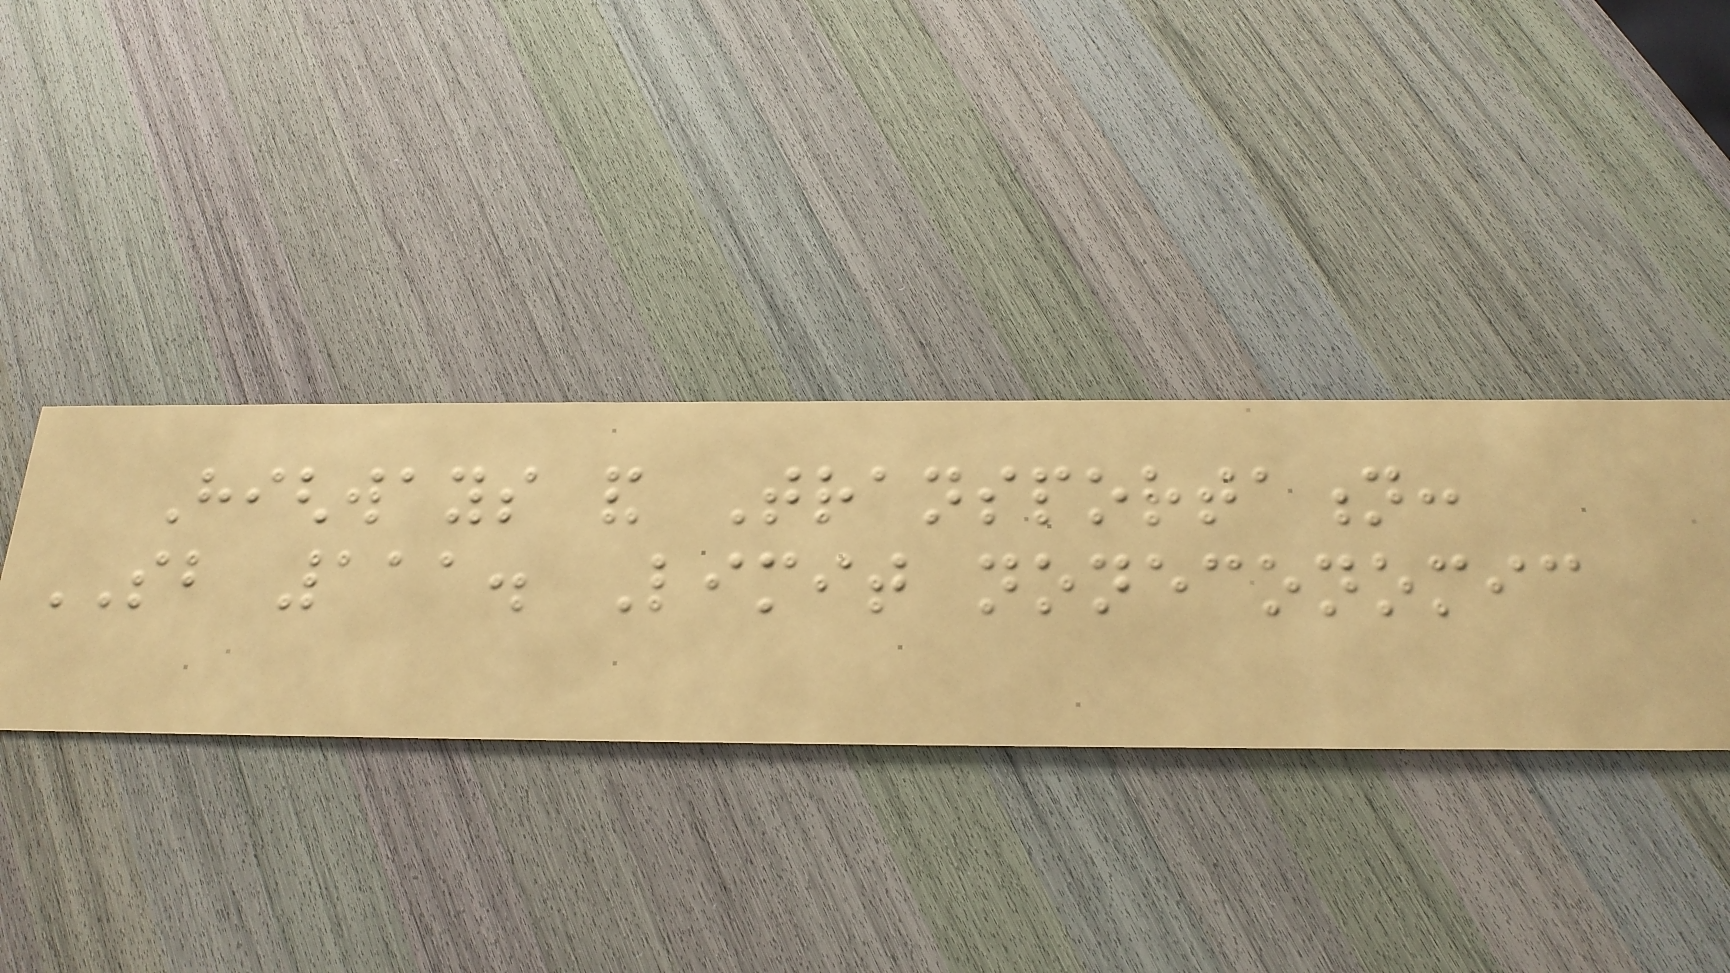Highways and Transportation:
SB 111. Limit noneconomic
